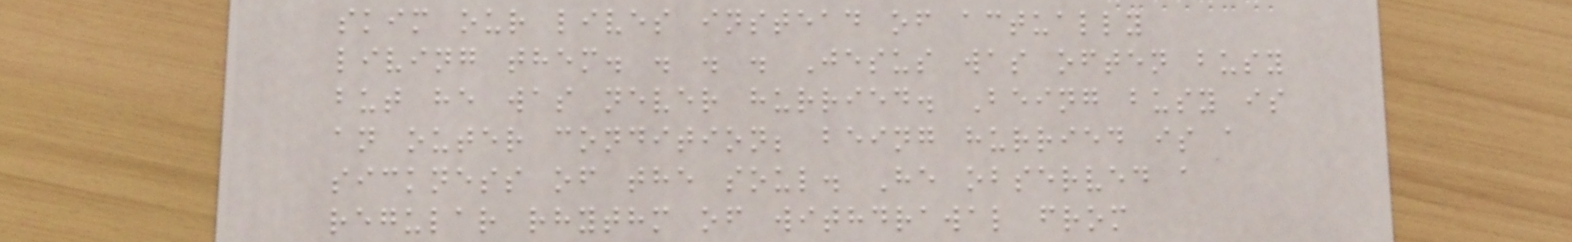skim our lives instead of actually
living them. . . . Jesus was often busy
but he was never hurried. Being busy is
an outer condition; being hurried is a
sickness of the soul. He observed a
regular rhythm of withdrawal from
